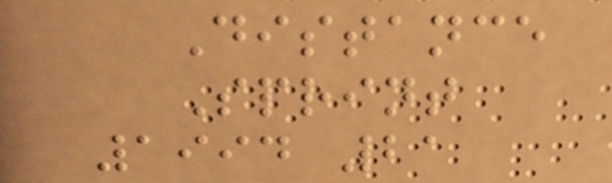Distance
Sprint
1994 21
